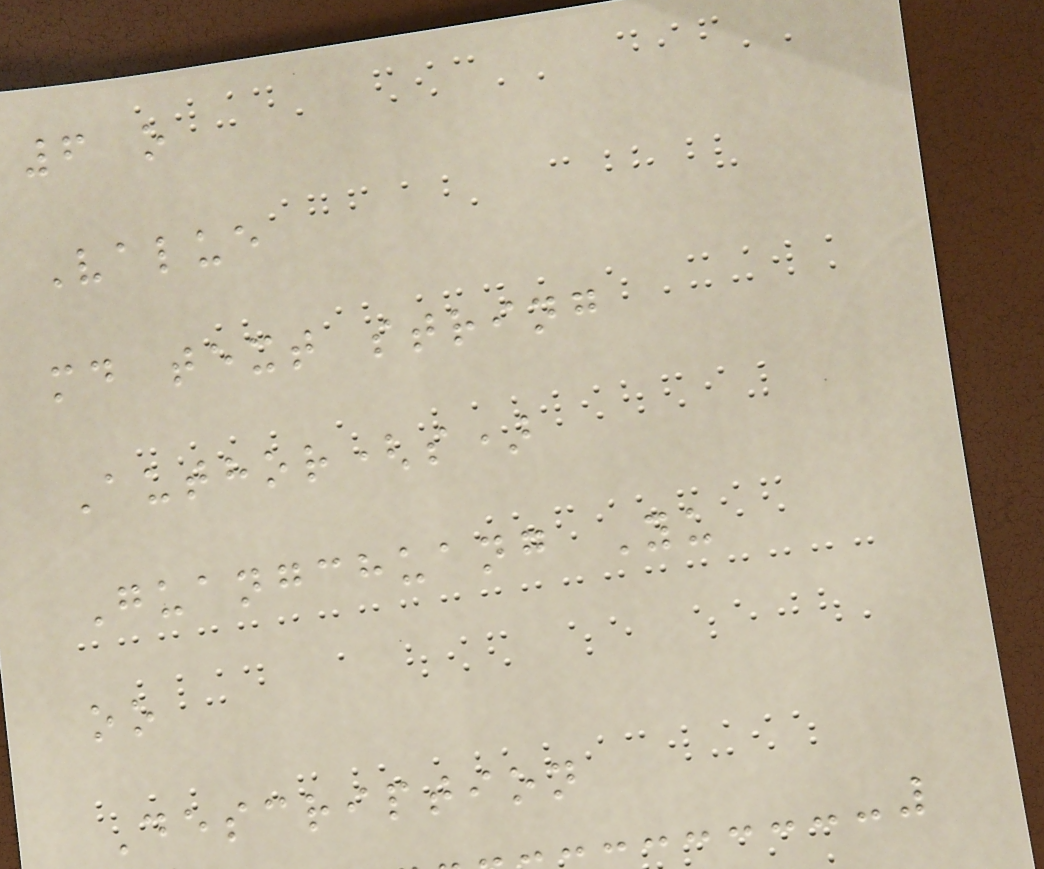6 o
Value
md text string
Author(s)
Guangchuang Yu
oo
Description
